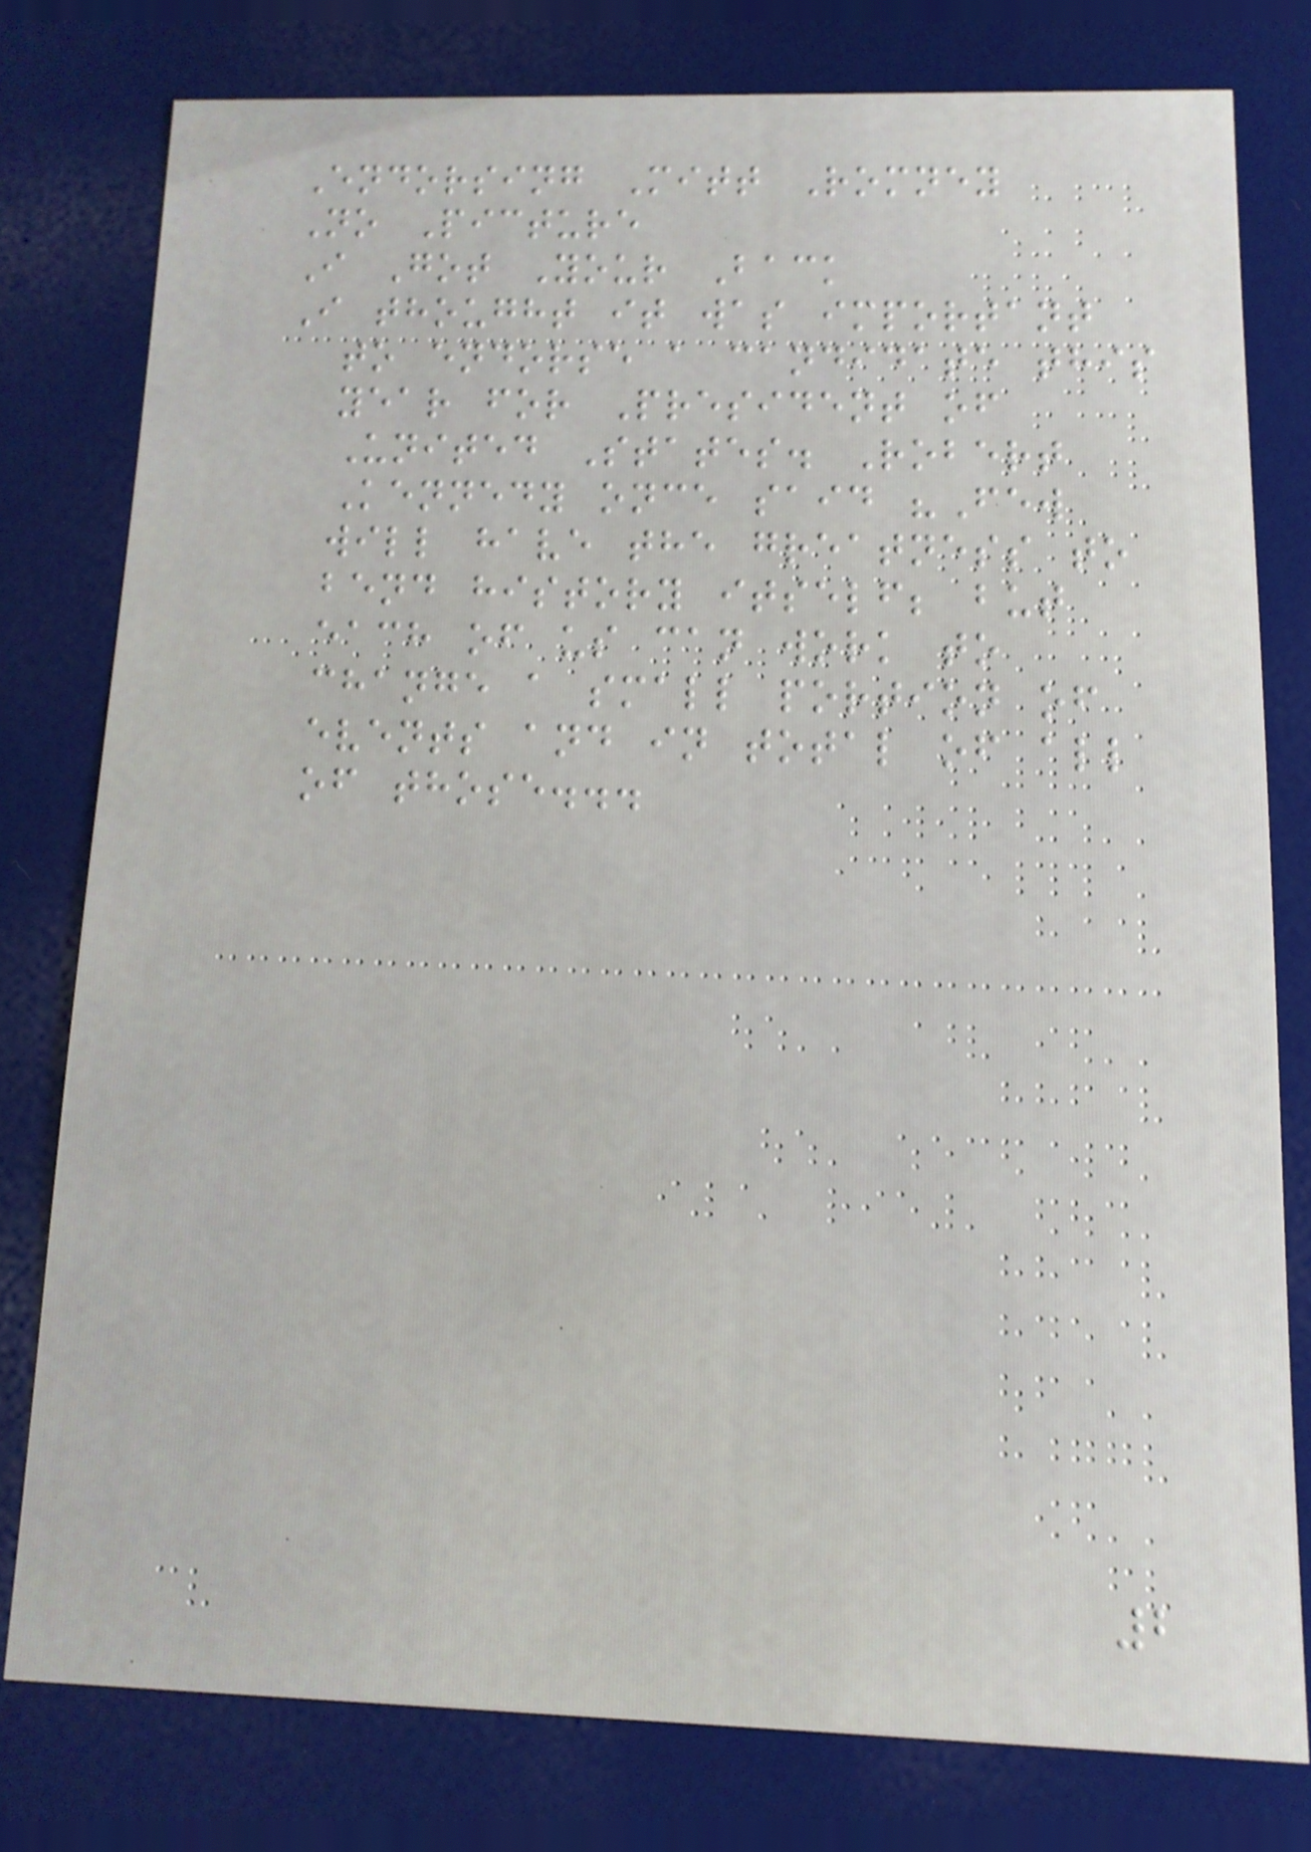Endorsing Mitt Romney
No Picture
I Got Your Back
I thought it was important
to endorse a candidate this
year for President of
United States. Robert
Kennedy once said "Few
will have the greatness to
bend history itself; but
each of us can work to
change a small portion of
events and in total of all
of those...
2
